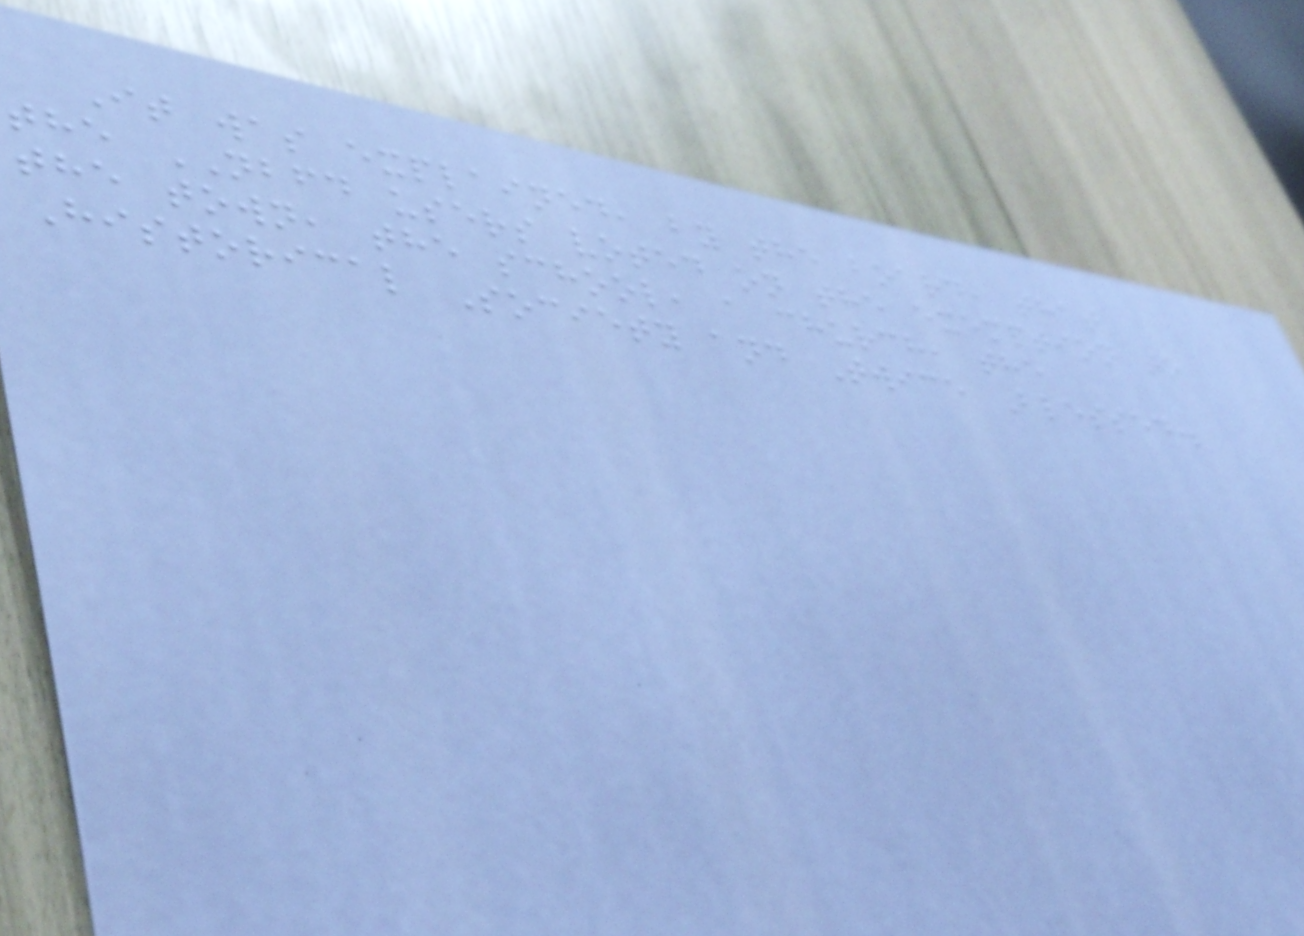It was explained, by the board, that
the NBFD users voted on the exemption to
the town, the school, a church, the
Historical Society and Twice Blessed.
